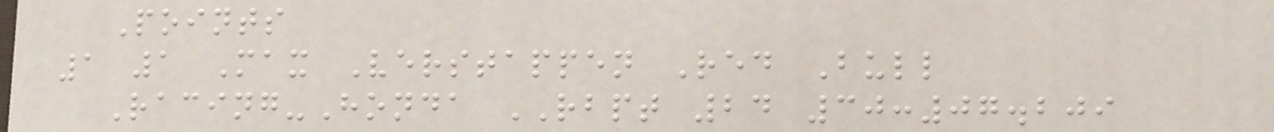Points
1 1 Max Verstappen Red Bull
Racing-Honda RBPT 24 30:07.209
